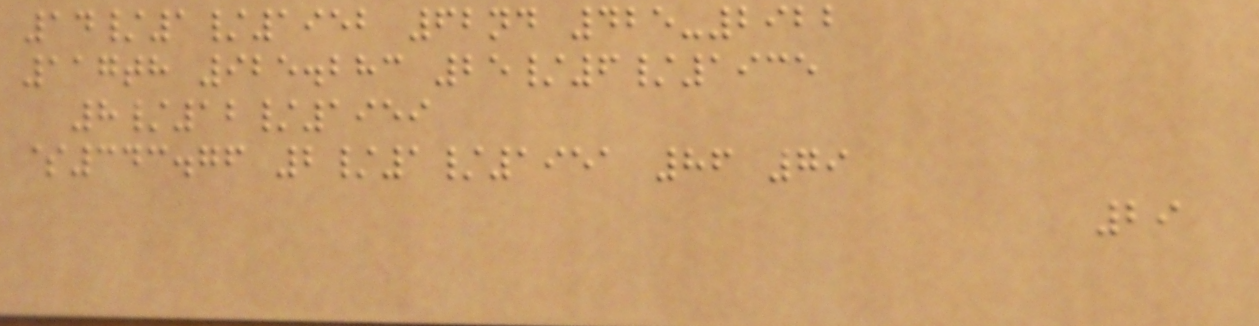14/1/1952 62nd 425-2922
117th 925.283 25/6/1935
8/12/1959
$343.76 2/1/1951 86 79
29
